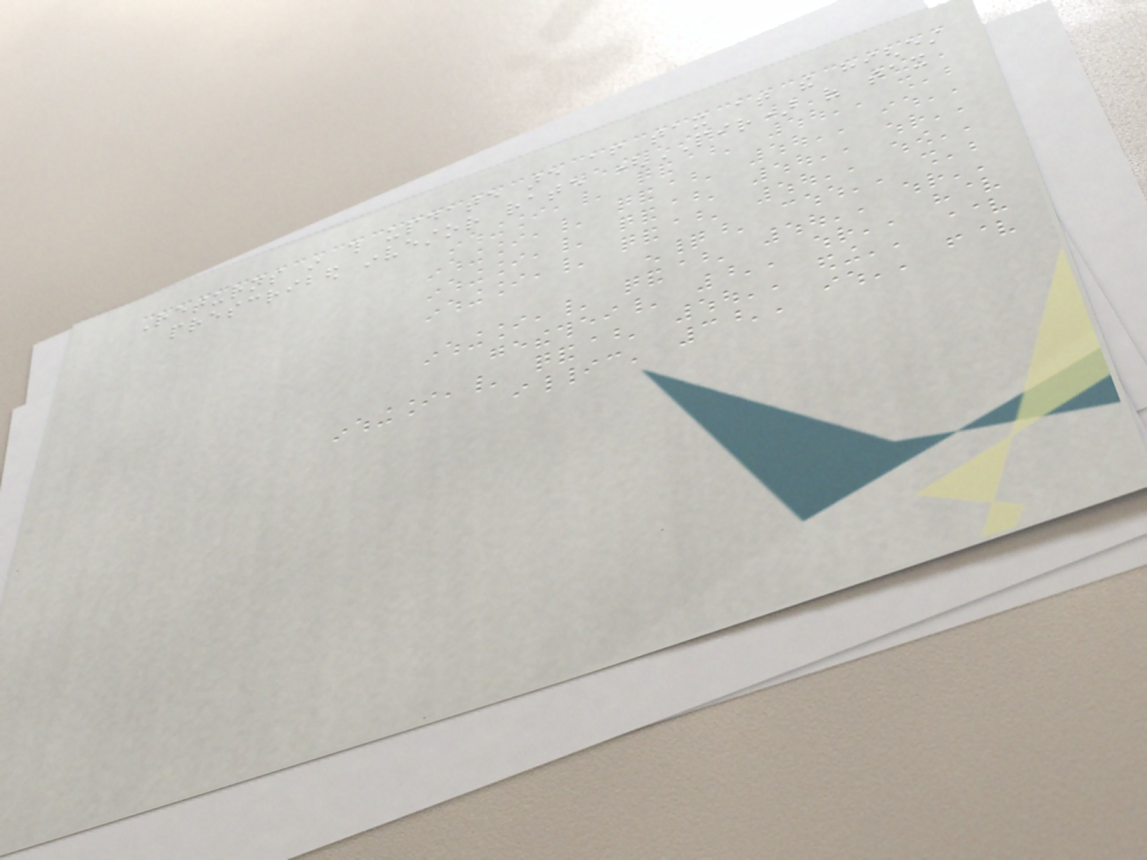Returns in this update are after tax at the highest
prescribed investor rate (PIR) of tax
